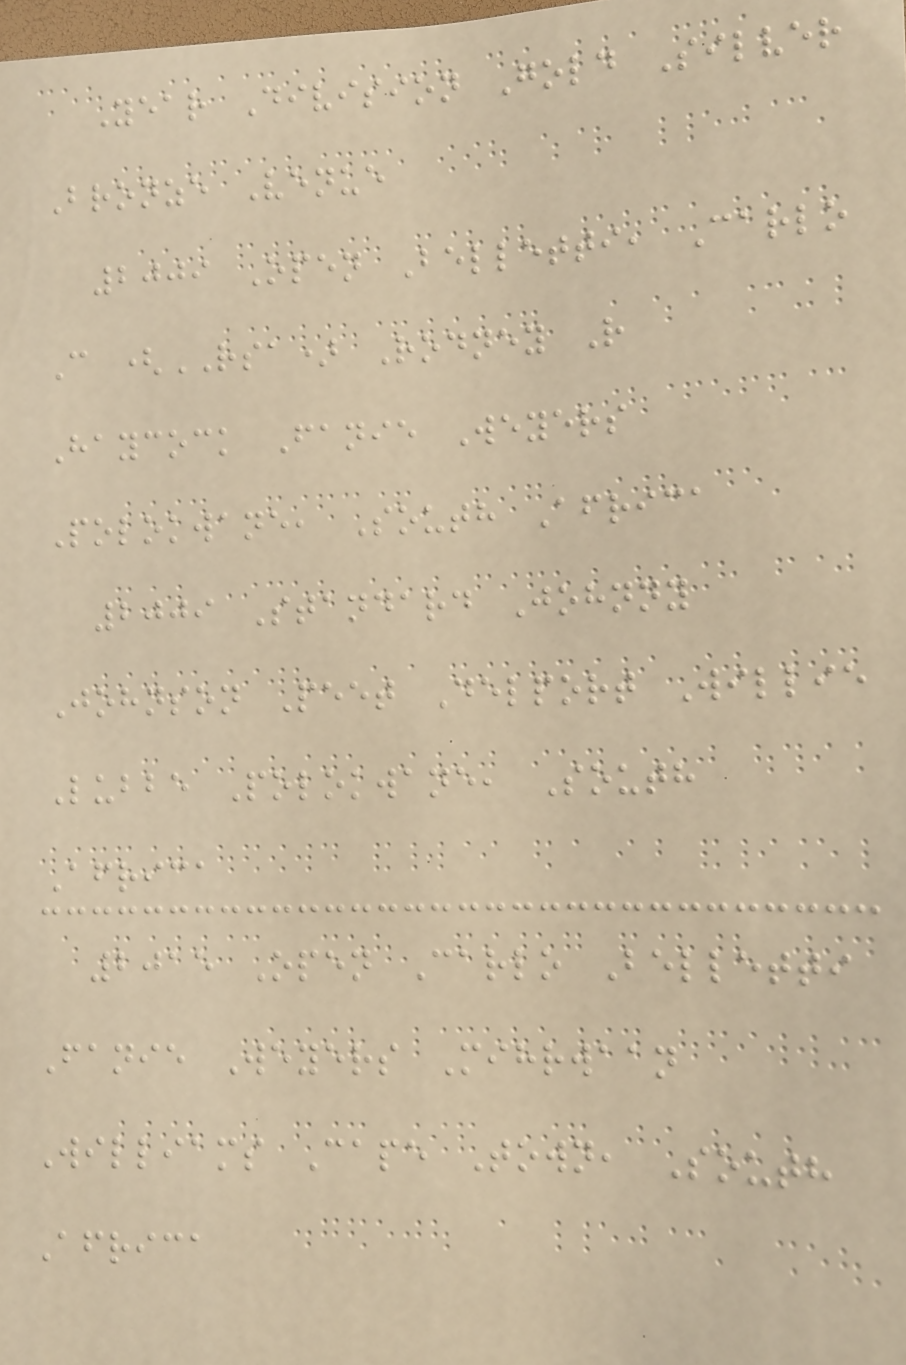Year Division Gold Silver
Bronze Venue
2009 Open Belletti, Carlo
C (RSA) Rodney R
Haycock Fanie Weyers
Polokwane, South Africa
2009 Standard Johnny
Johnson Peet Delport Willie
Lubbe Polokwane, South
Africa
2015 Open Carlo Belletti
Fanie Weyers Mihrwaan
Williams Cape Town, South
Africa
